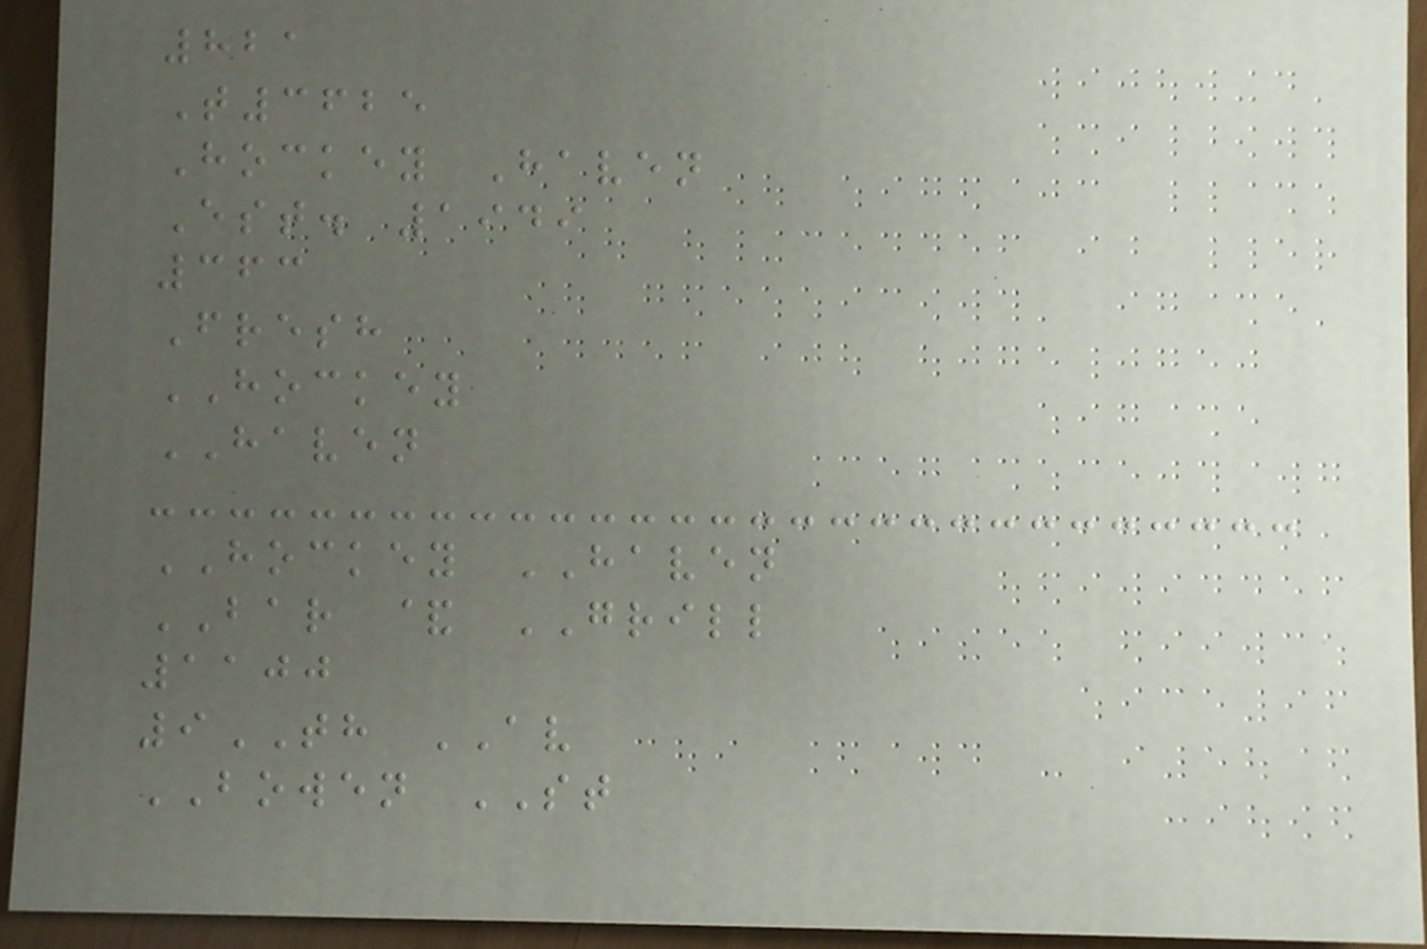821
T3625
Hockey Haven
Est. 1949
363
Fresh
HOCKEY
HAVEN
HOCKEY HAVEN
BAR & GRILL
1100
9TH AV
BOWEN ST
